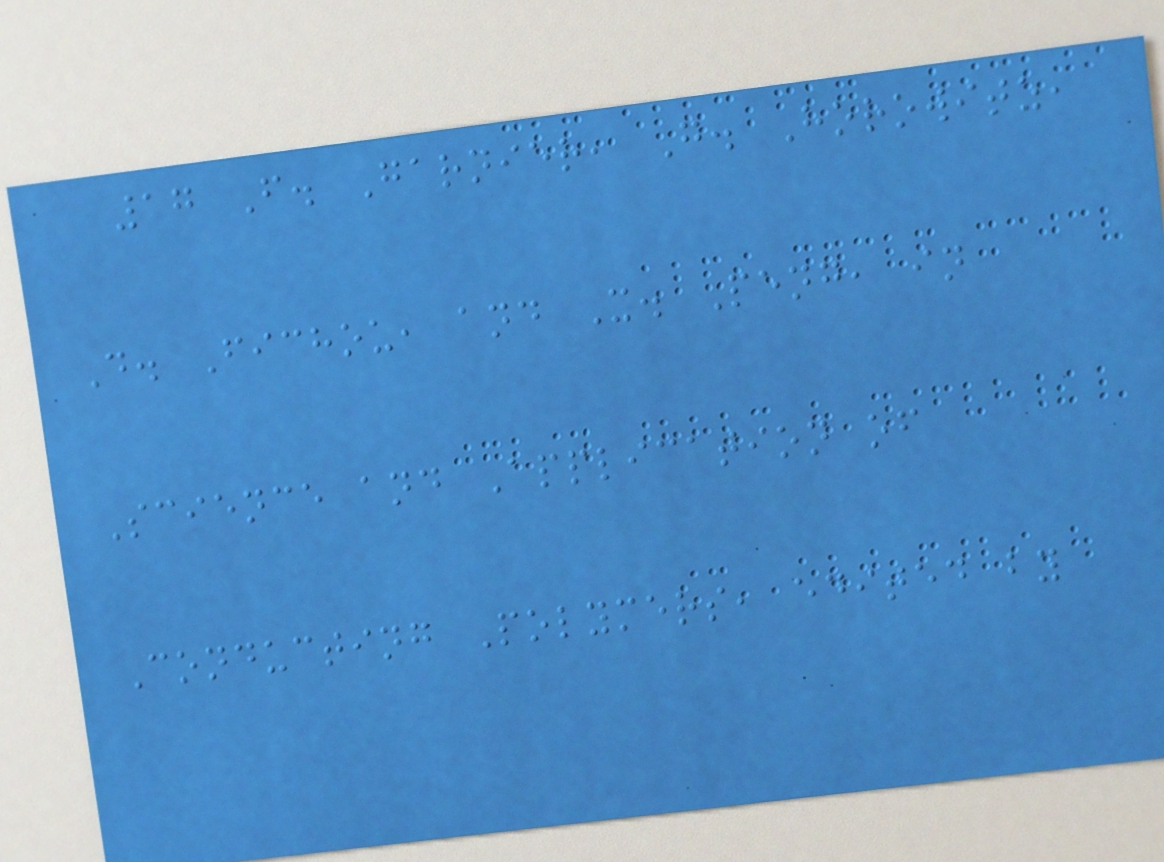17 F. Garnier, G. Horowitz,
D. Fichou, and X. Peng, in
Science and Application of
Conducting Polymers, edited by
